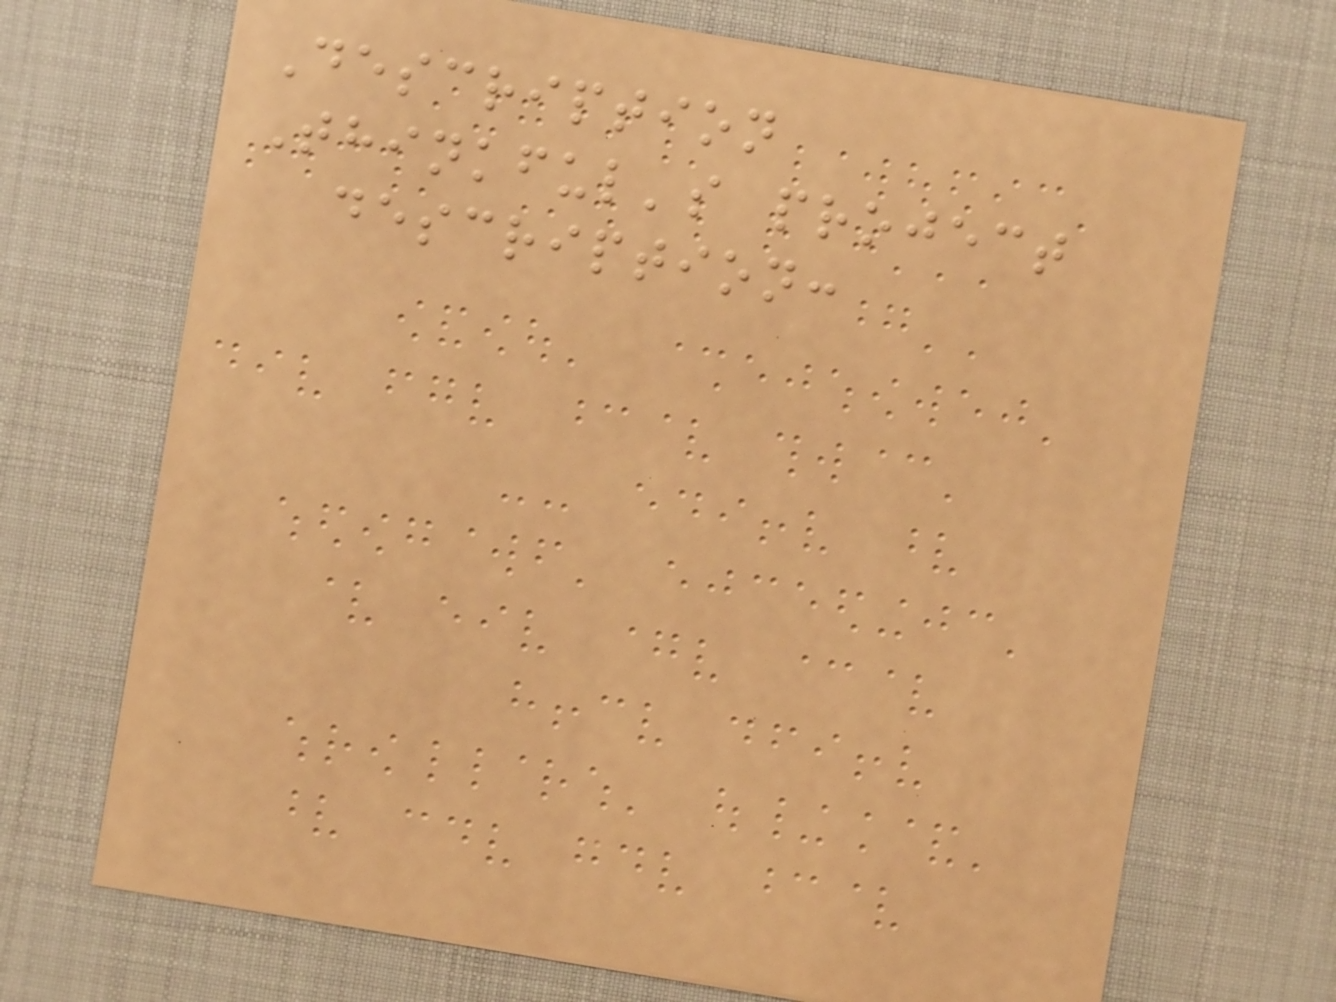Description
Thinkful's project
description:
